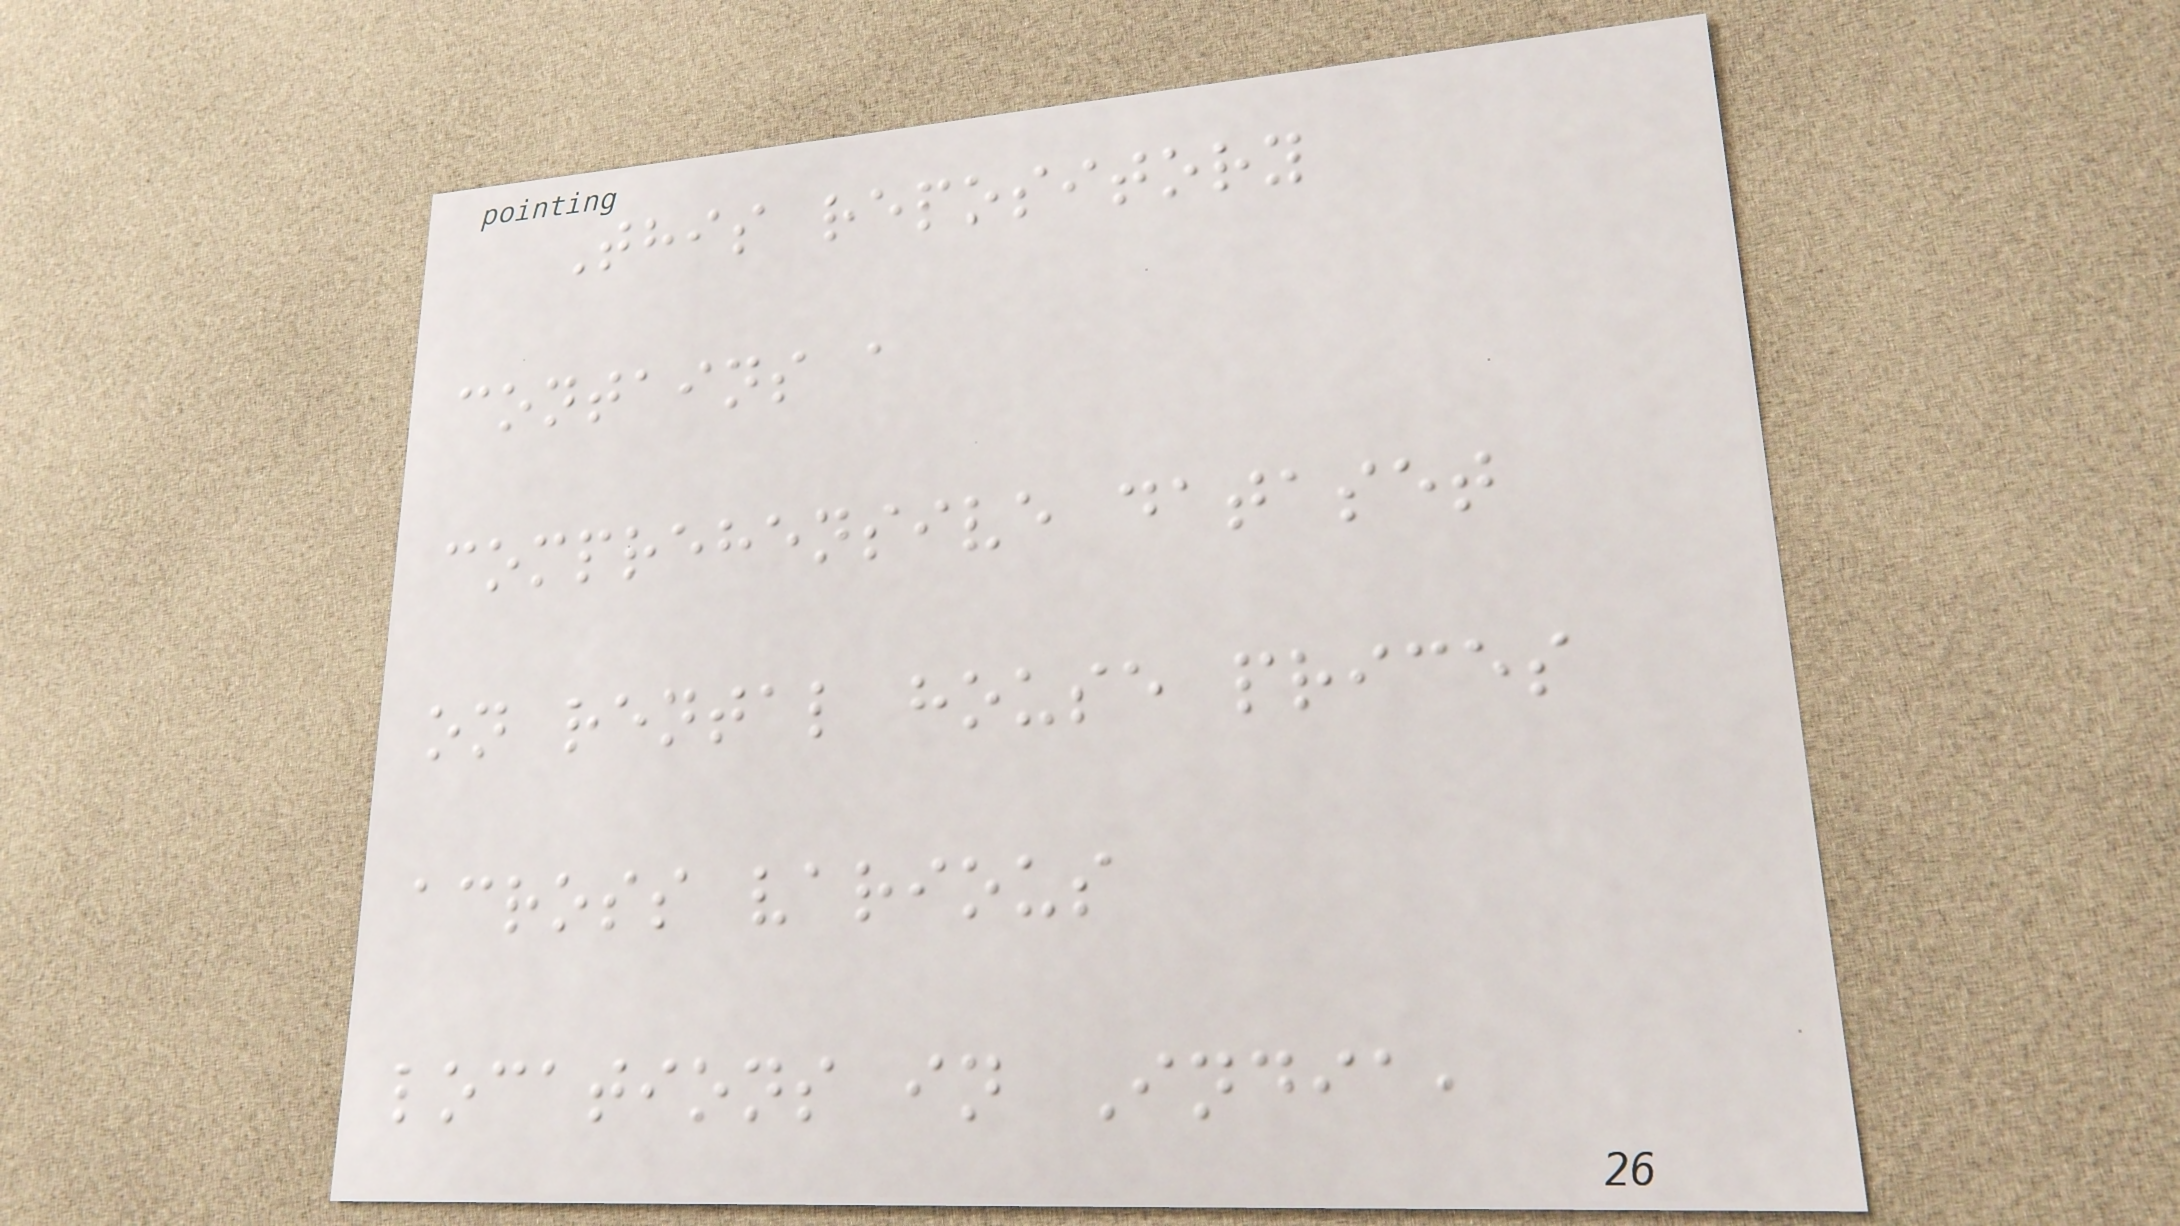This repository
contains a
comprehensive dataset
on rental house prices
across various
locations in India,
